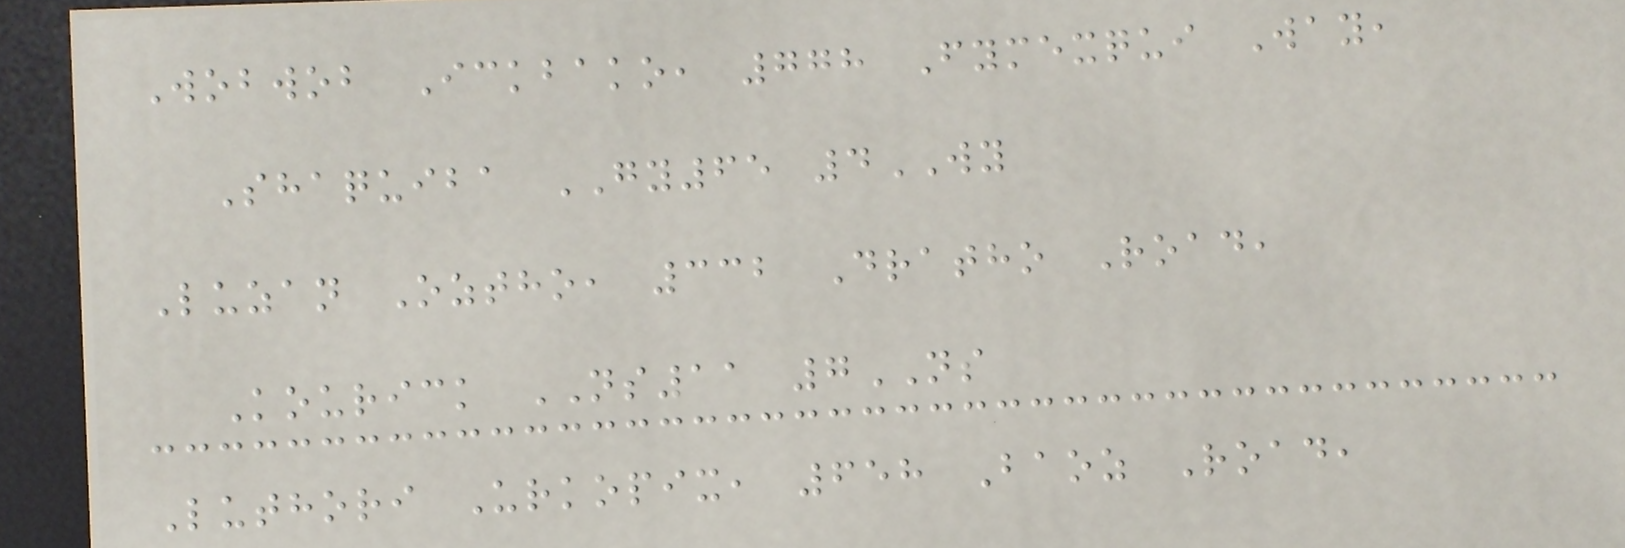Wobwob Ickbako, 778 Fymexqui Way,
Shaquiba GY65 4WY
Luzan Oztho, 332 Dratho Road,
Kourick NS11 7NS
Luthori Urkopix, 658 Baoz Road,
